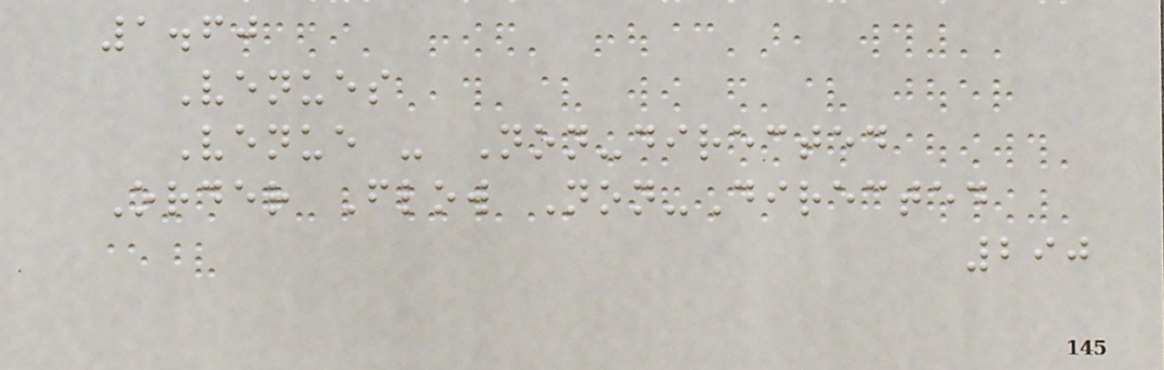1.60
Venues
Venue - Non-directed
Order Flow Non-Directed
290
